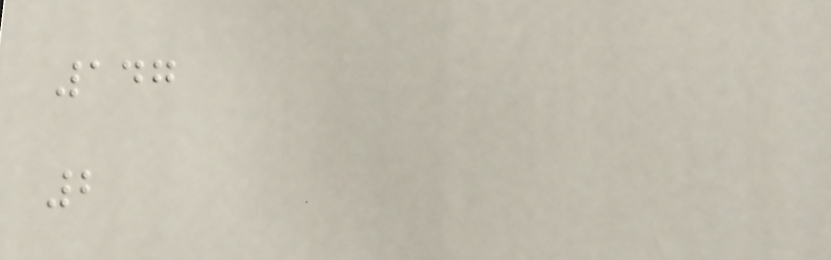147
2
